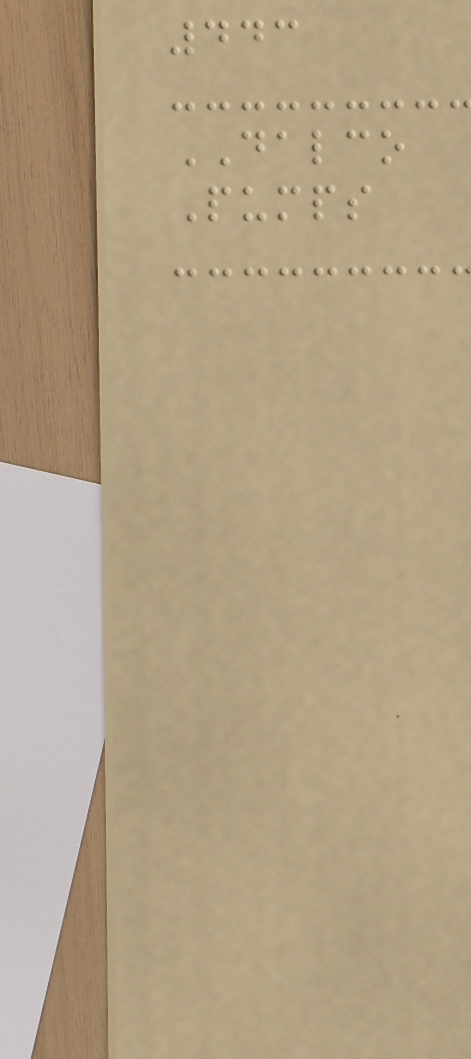443
DALCO
Pumps
